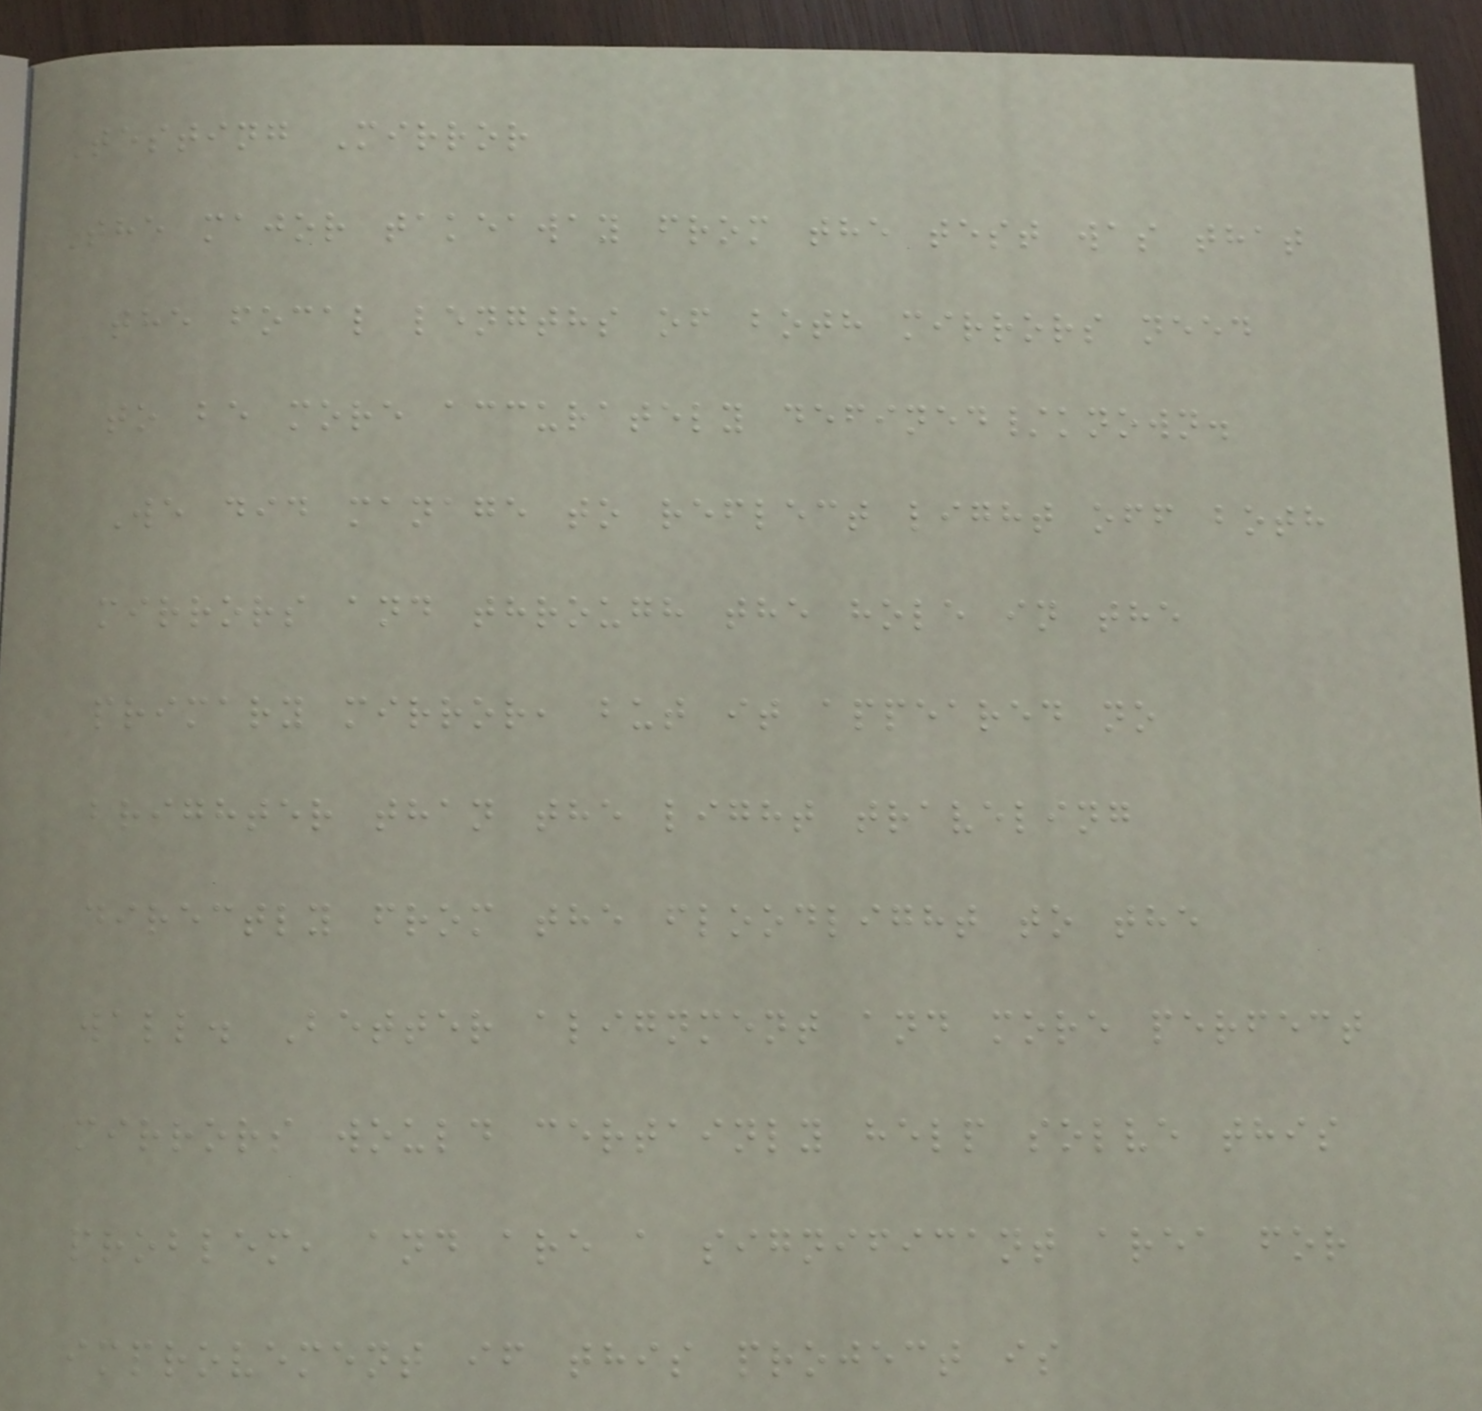Testing Mirror
The major takeaway from the test was that
the focal lengths of both mirrors need
to be more accurately defined/known.
We did manage to reflect light off both
mirrors and through the hole in the
primary mirror, but it appeared no
brighter than the light traveling
directly from the floodlight to the
wall. Better alignment and more perfect
mirrors would certainly help solve this
problem, and are a significant area for
improvement if this project is
